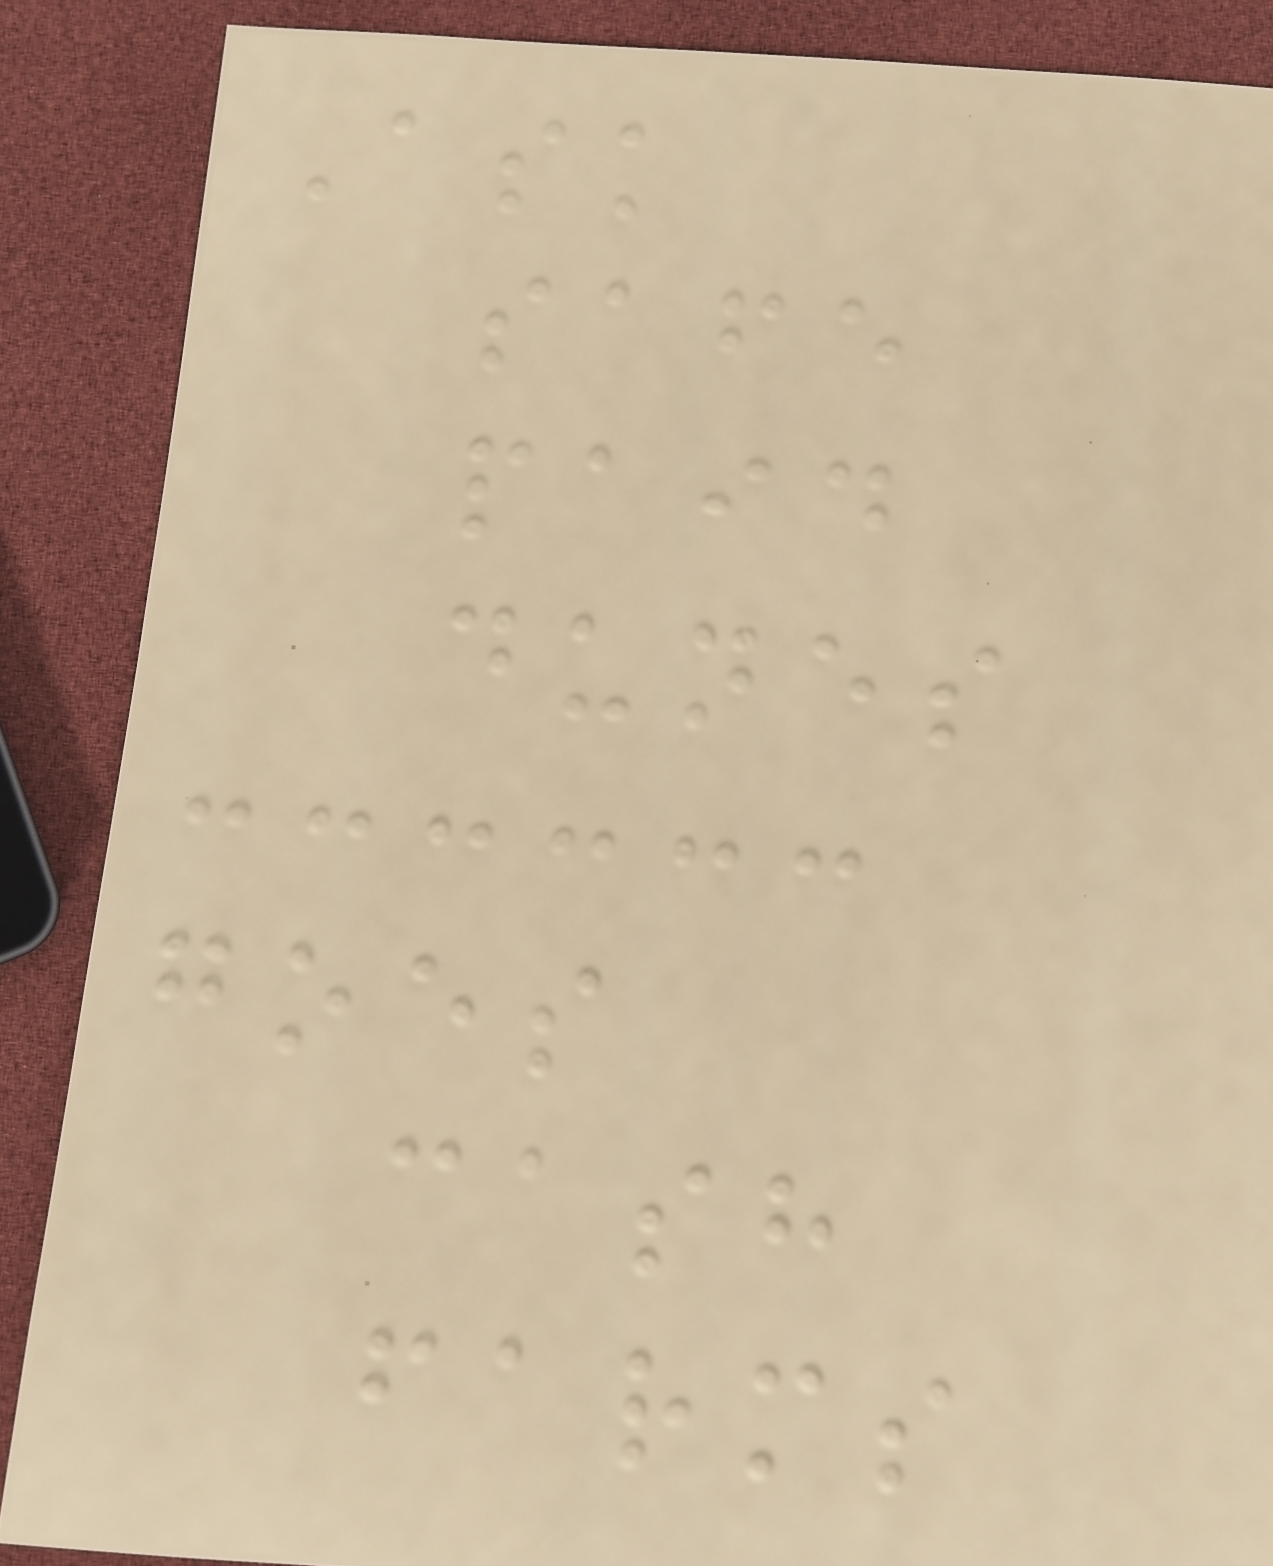Ask
safe
paid
dunes
goes
cash
farms
